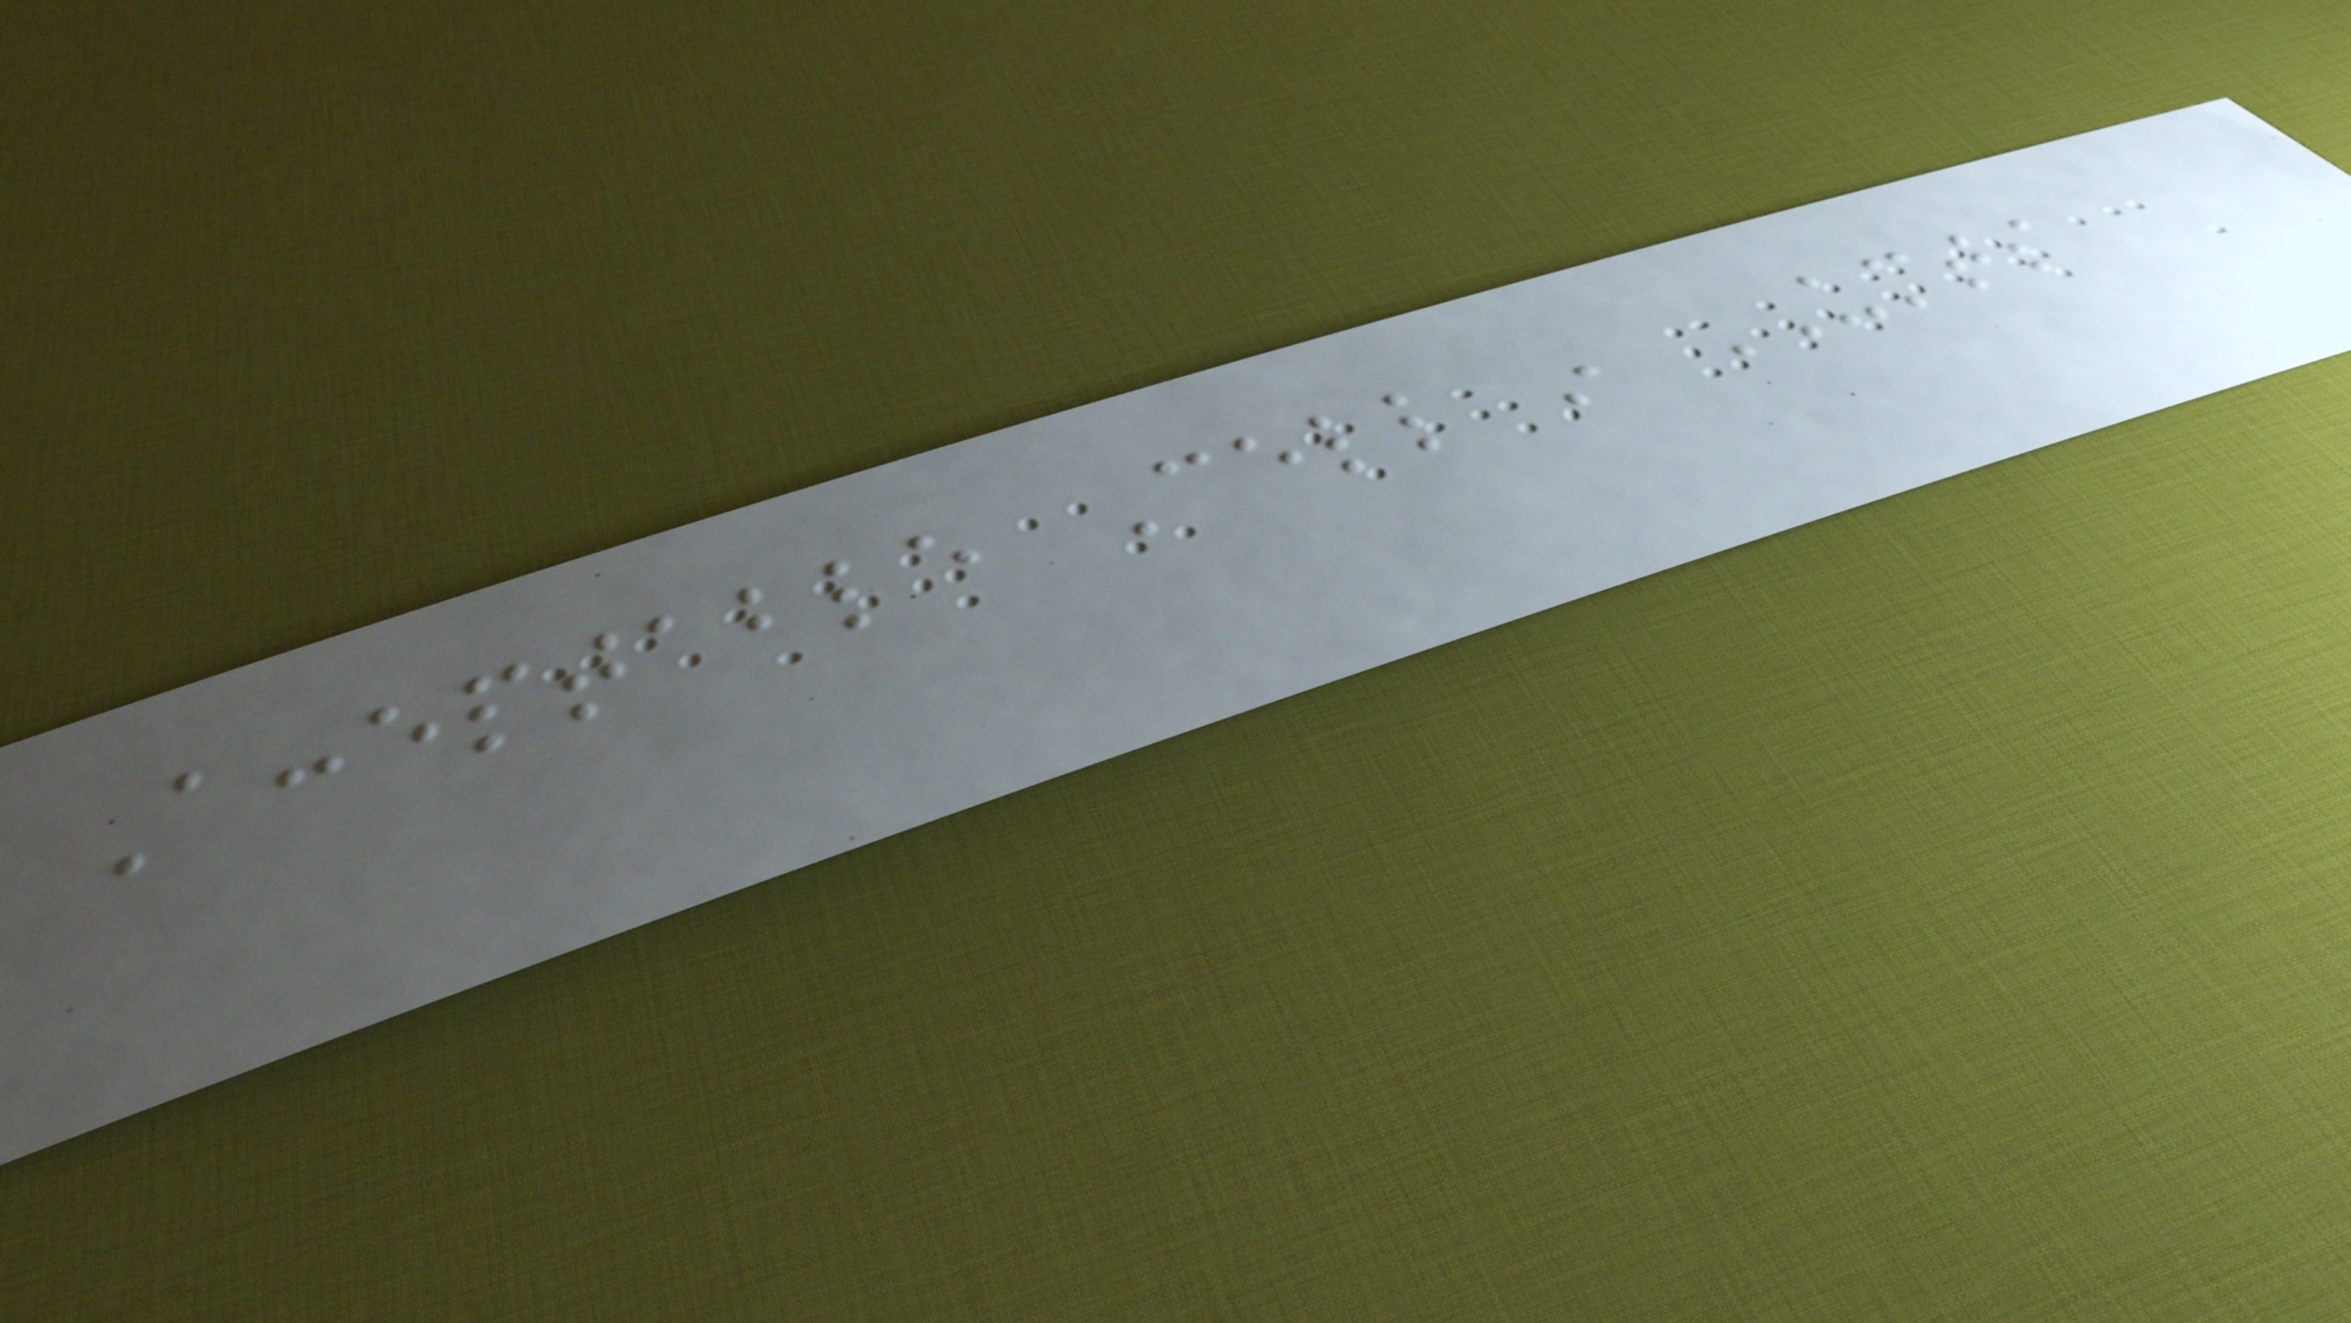Acceptable Cell in UMTS
